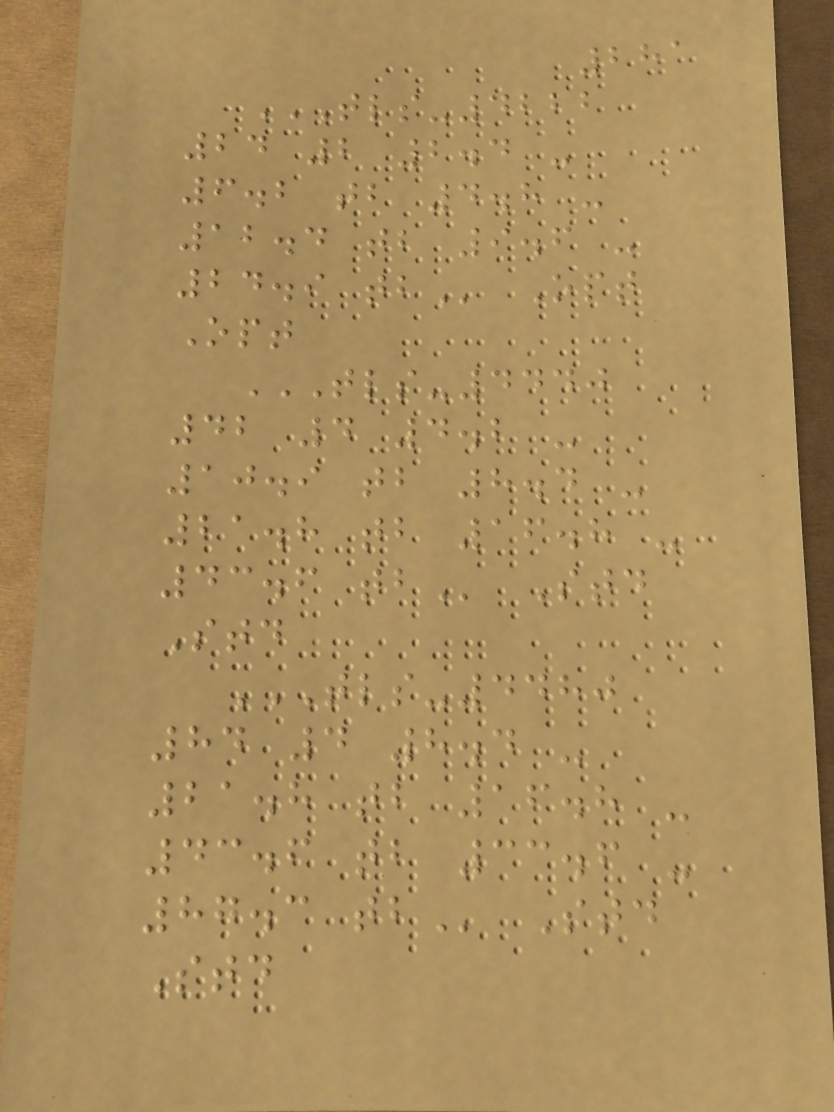281
TLS-4222
24 2 2.4 -
6.2 TB 4.8 -
12.4 TB 9.6 -
24.9 TB Opt
Opt
TLS-4440
42 4 4.2 -
10.9 TB 8.4 -
21.8 TB 16.8 -
43.6 TB Std
Std
TLS-4480
84 4 8.4 -
21.8 TB 16.8 -
43.6 TB 33.6 -
87.3 TB Std
Std
